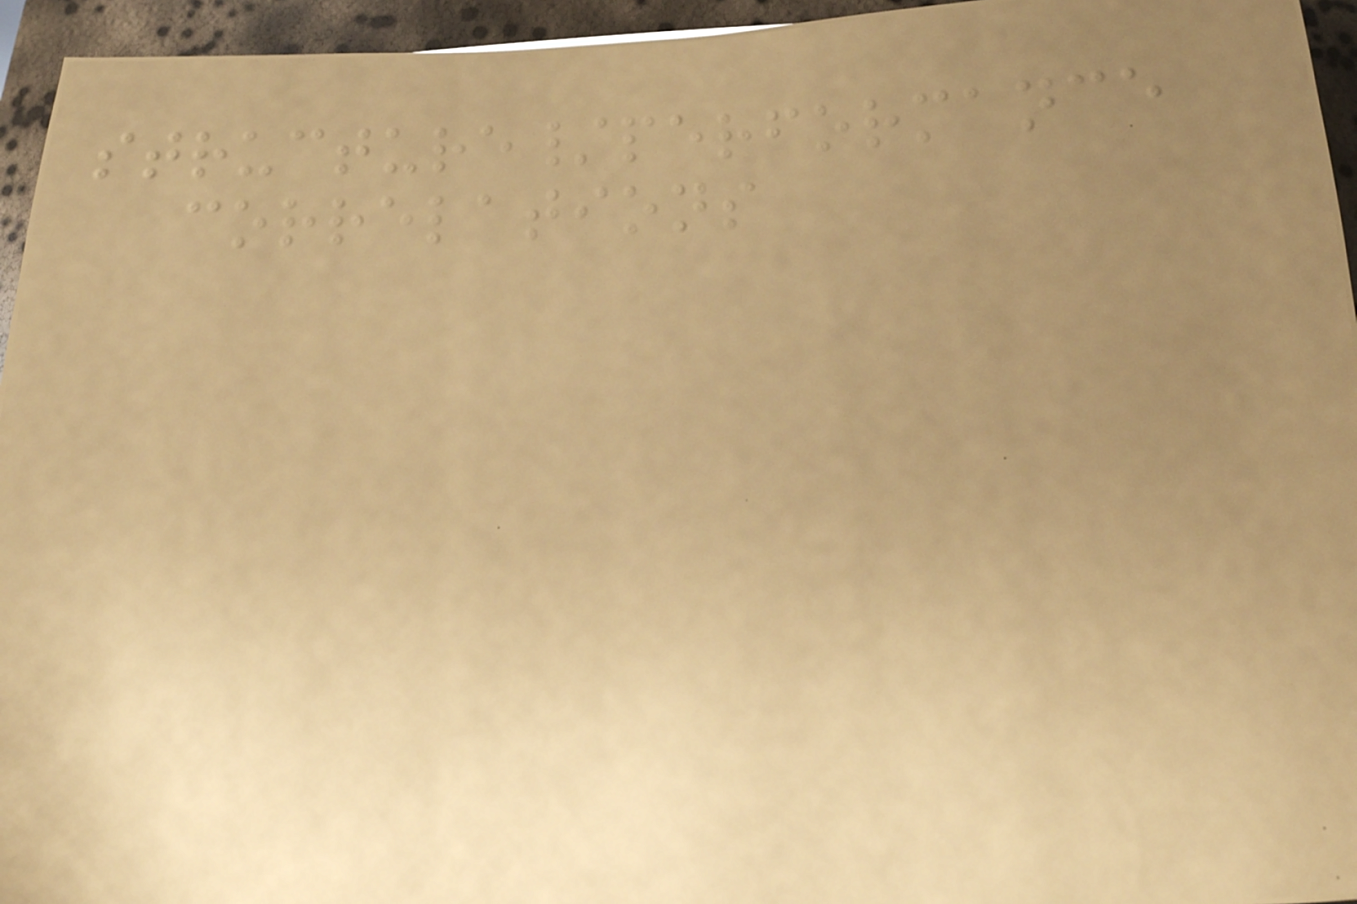structure/performance
correlations
